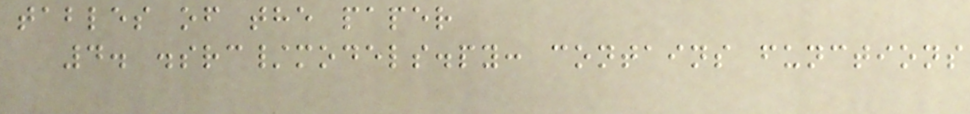tables of the paper
4. .src/models.py: contains functions
